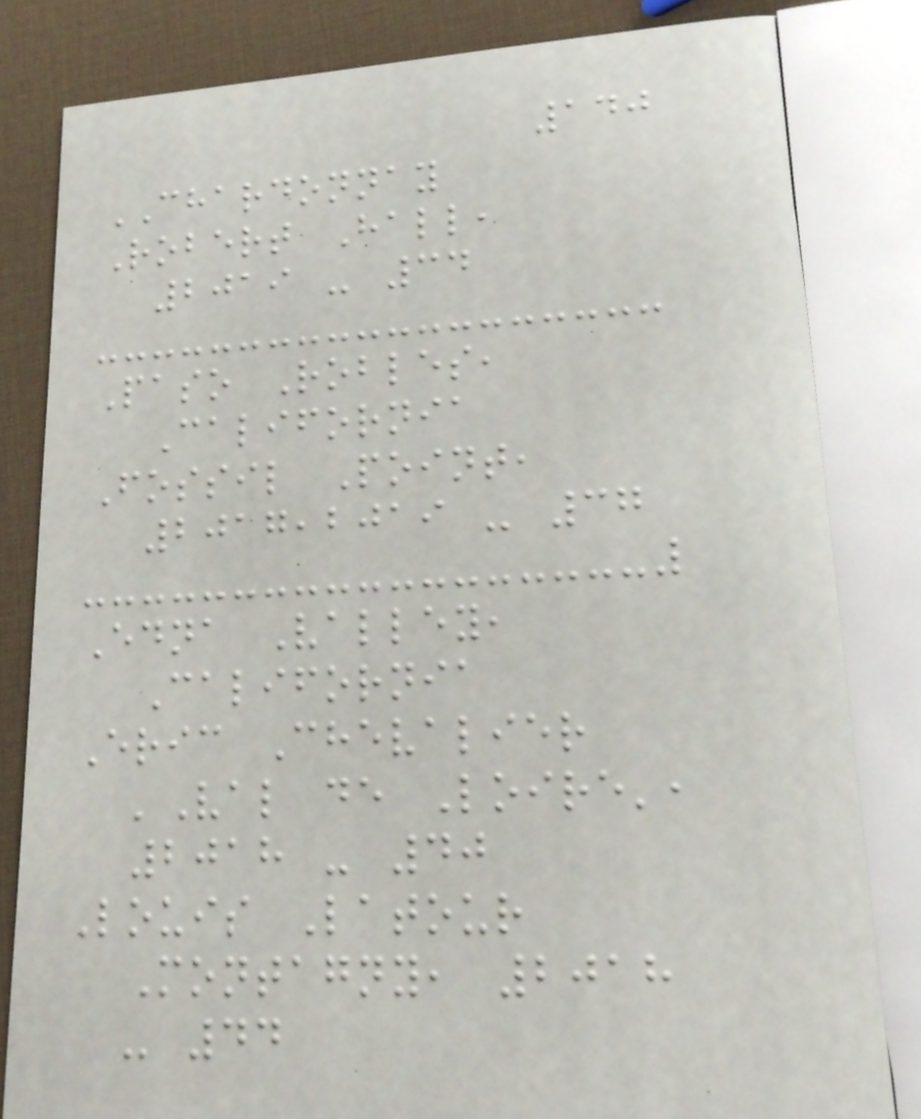140
CHARDONNAY
Robert Hall,
2019 - 34
Paso Robles,
California
Fossil Point,
2017,2019 - 37
Edna Valley,
California
Eric Chevalier
'Val de Loire',
2018 - 40
Louis Latour
Montagny, 2018
- 44
